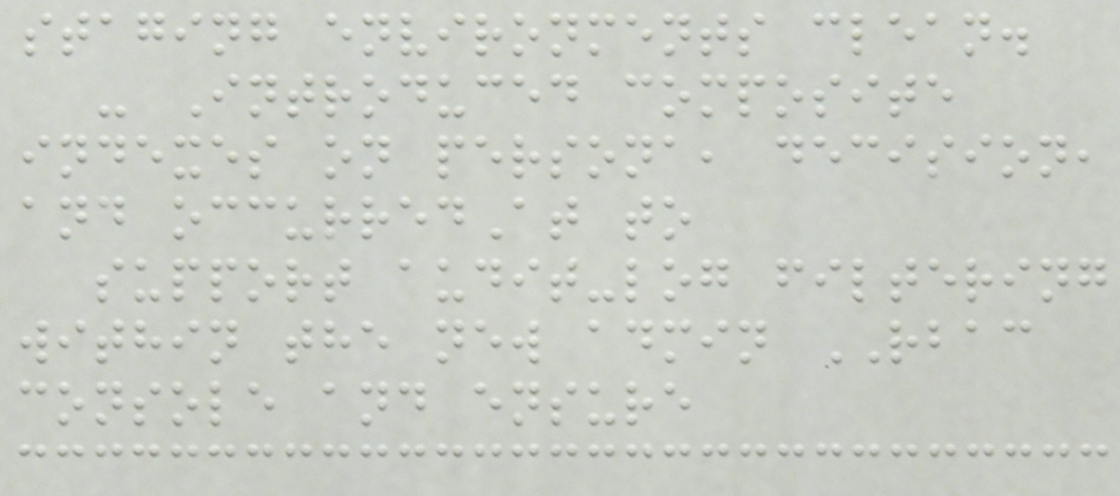staging environments clean.
- Introduced composite
indexes on persona, decision,
and occurredAt to
support audit-log filtering
within the new admin RBAC
console and ensure
